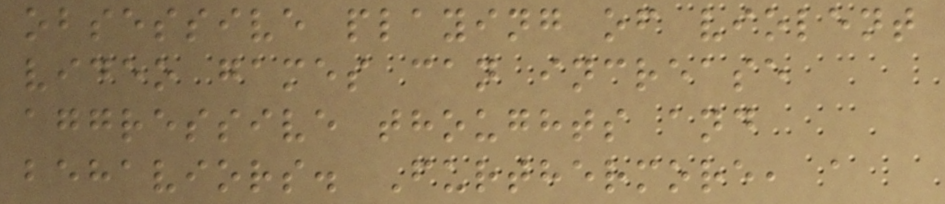obsessive playing of violent
video games can increase
aggressive thoughts and
behaviors. Furthermore, a
